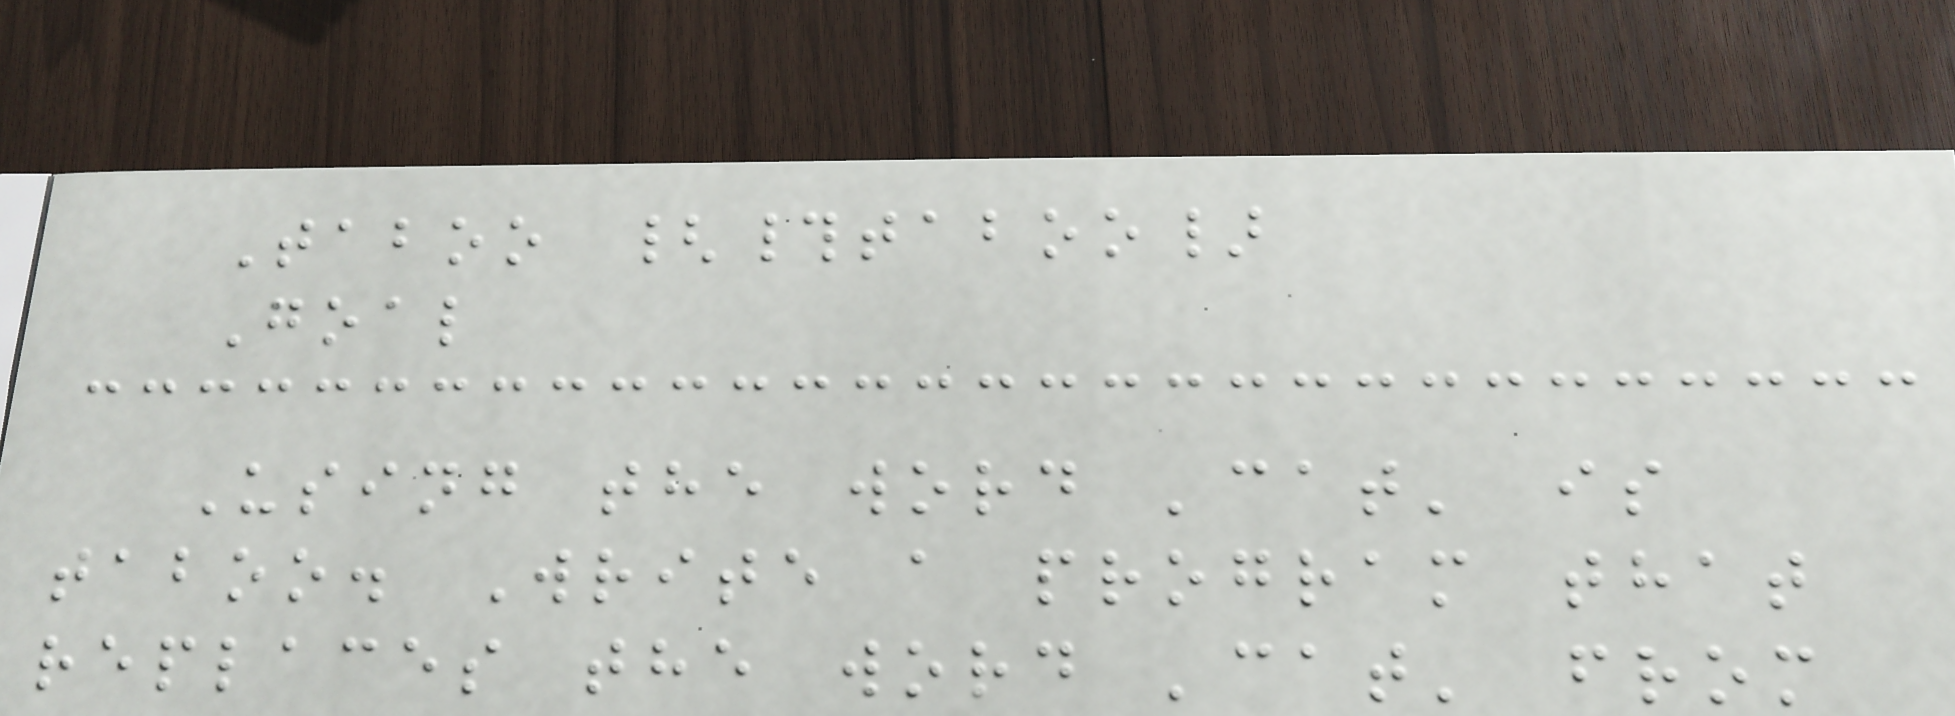Taboo {#taboo}
Goal
Using the word 'cat' is
taboo. Write a program that
replaces the word 'cat' from
